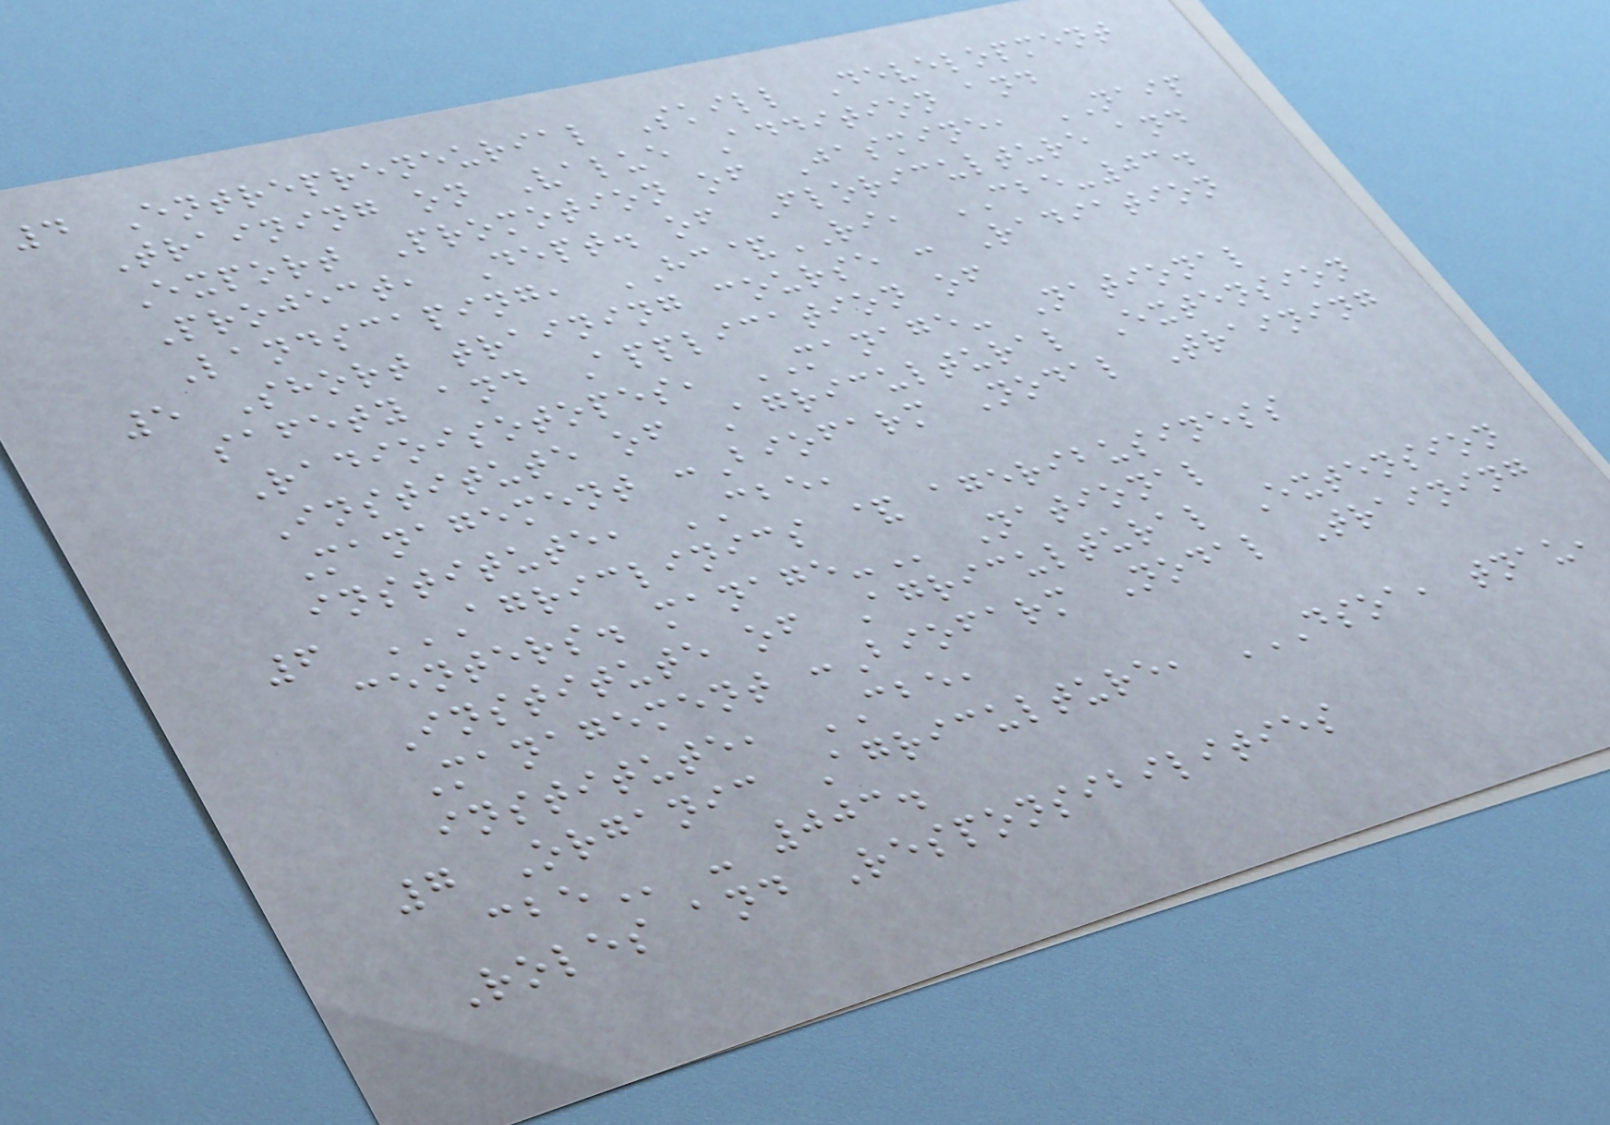4 Entrepreneurial Skill Development
Training on Value Addition and
Export Promotion of Jasmine, NAIP
Project, Dept. of Floriculture and
Landscaping, HC&RI, CBE-03.
5 Short training course : Radiation
safety and Application of
Radioisotopes, MANAGE- National
Institute of Agricultural Extension
Management :Biofarm Nodal Training
institute, CBE,
6 AGRICLINICS & AGERIBUSINESS
CENTERS. MANAGE- National
Institute of Agricultural Extension
Management :Biofarm Nodal Training
institute, CBE,
7 Organic Agriculture, DSOA, TNAU,
CBE - 003.
Roles and Responsibilities
